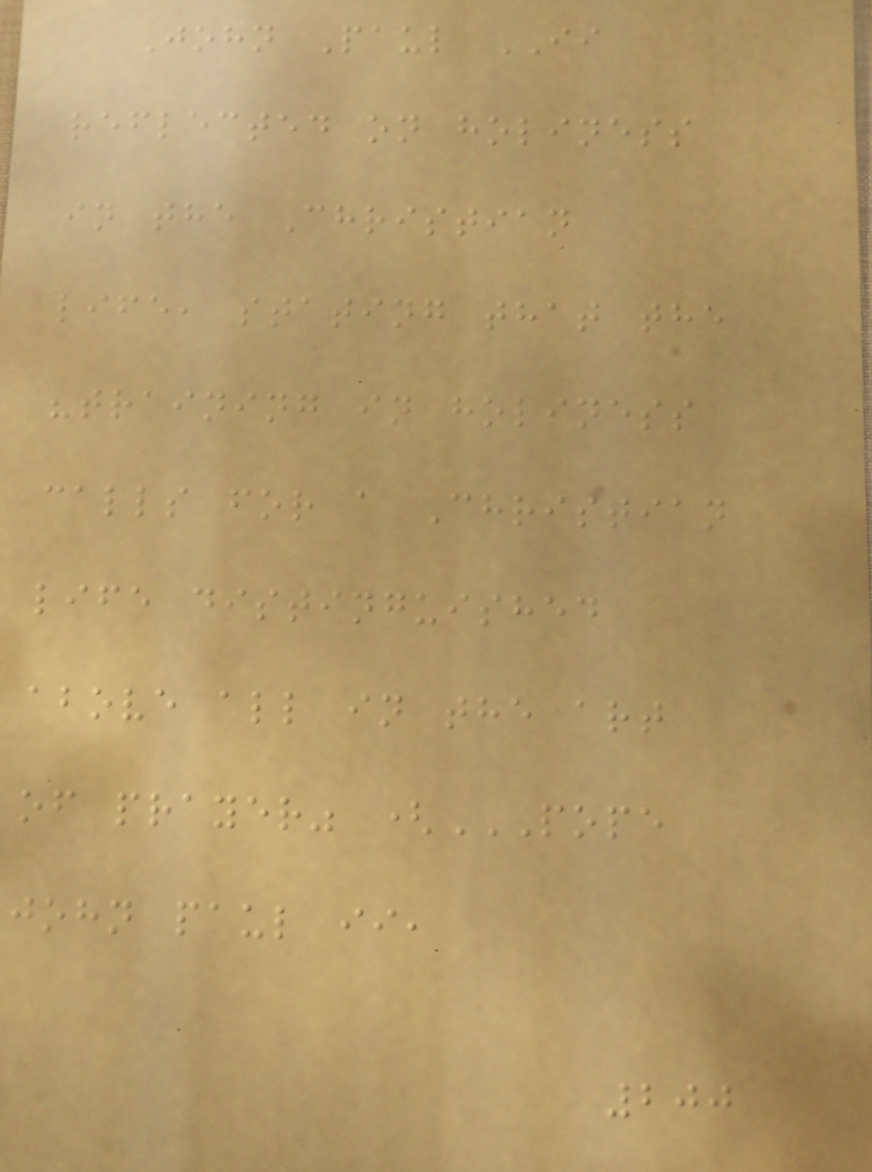John Paul II
reflected on holiness
in the Christian
life, stating that the
"training in holiness
calls for a Christian
life distinguished
above all in the art
of prayer" (POPE
JOHN PAUL II,
200
